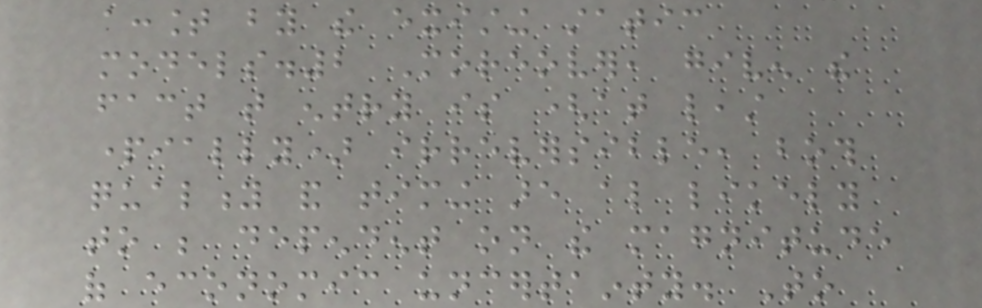account by the existing static
models.2 Moreover, given the
fact that entry is (at least
partially) irreversible, both
quality and timing are also likely
to be dependent on the magnitude
of economic uncertainty. To
